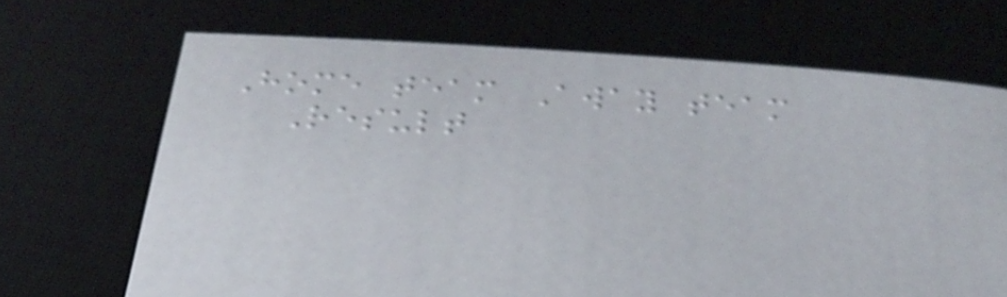Home team Away team
Result
